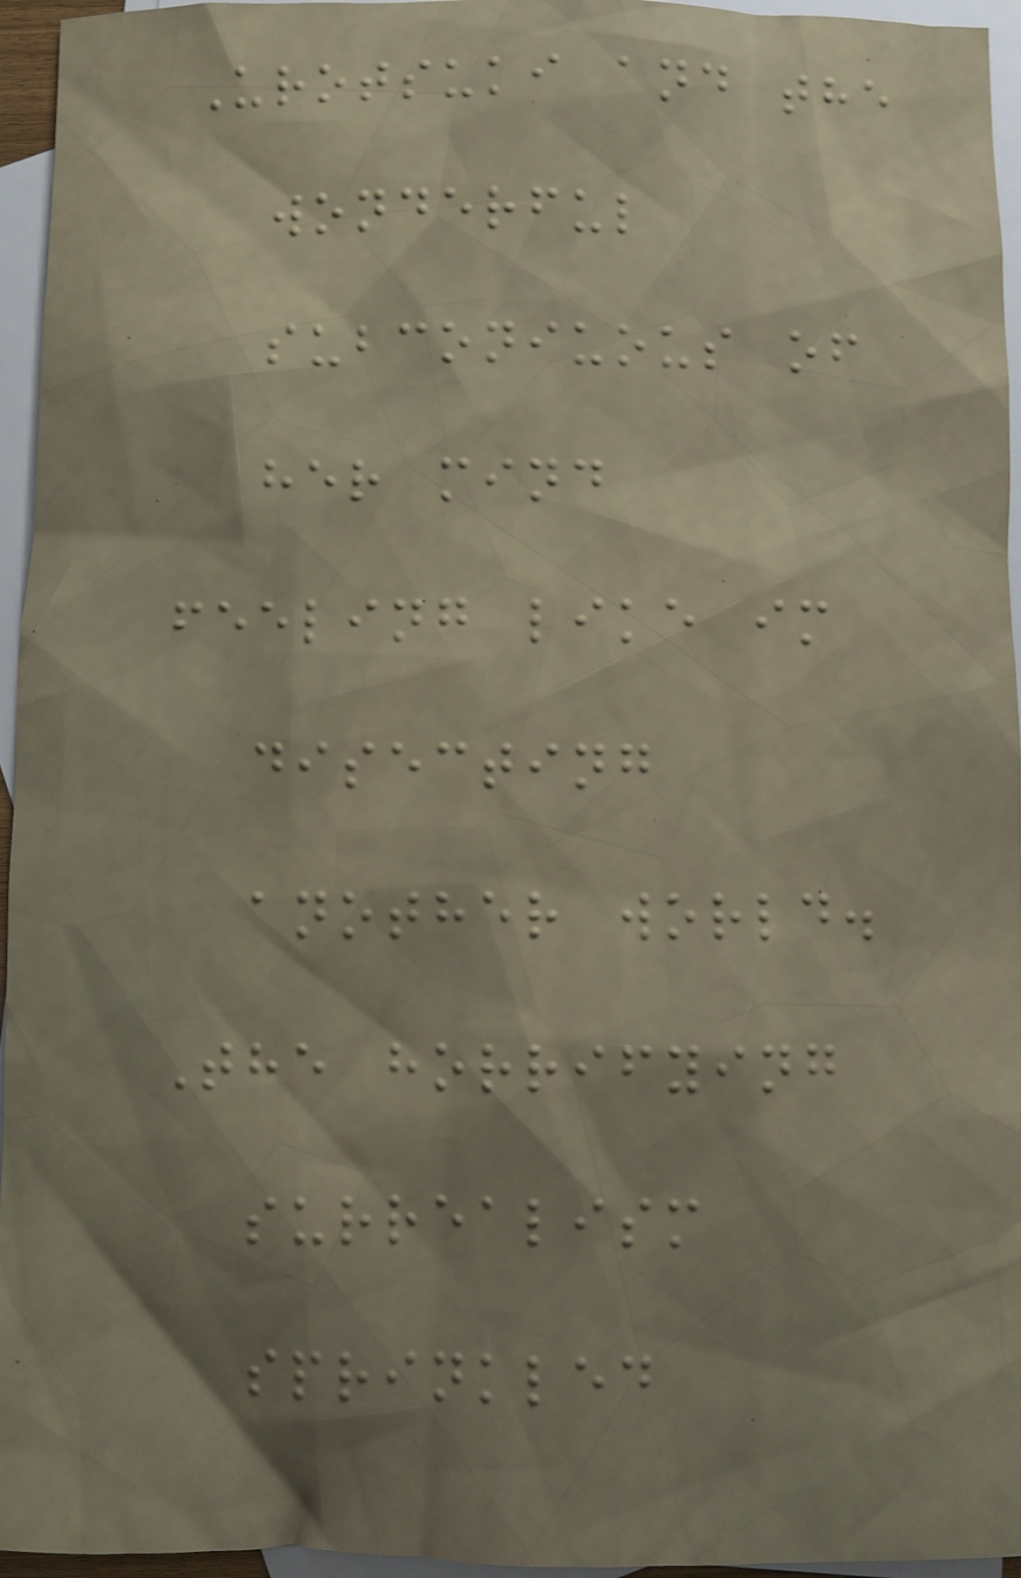Urotsuki and the
wonderful
subconiuous of
her mind
feeling like im
disecting
another world.
The horrifying
surrealism
sprinkled
